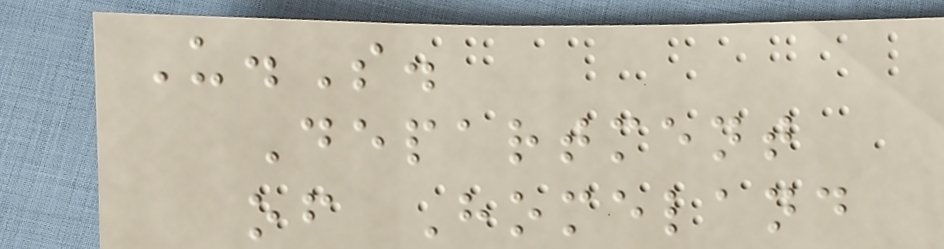U.S.
Department
of Homeland
